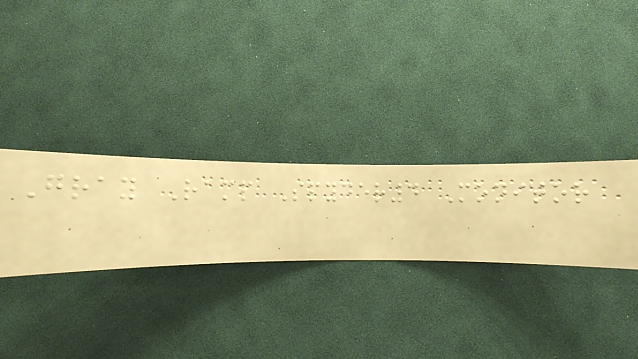Gray Ramp Spyder4 Monitor
